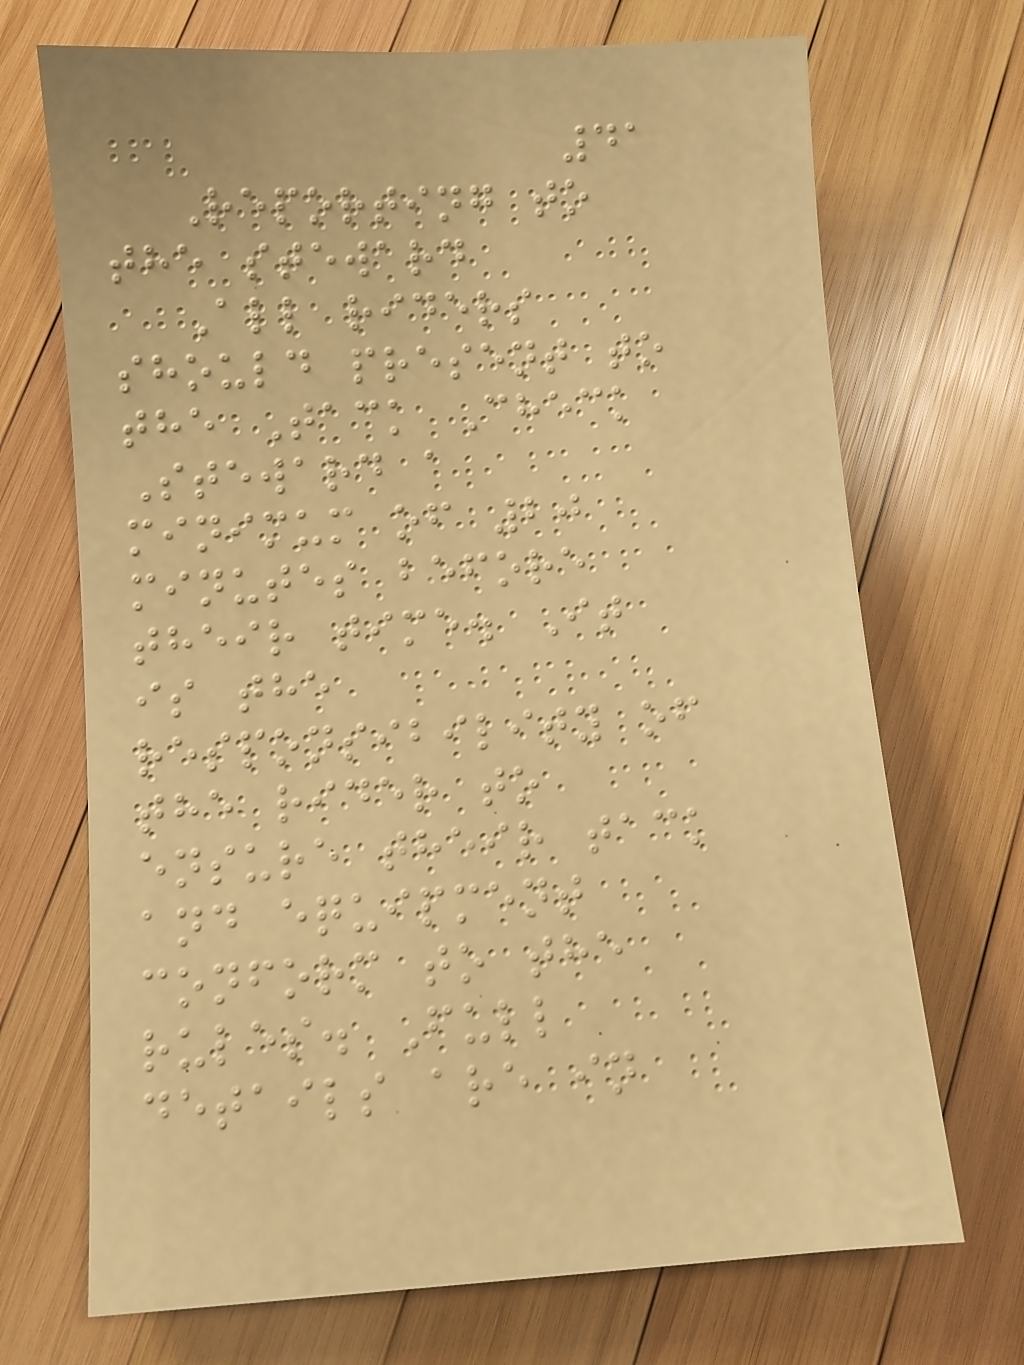41
Reporting to
the steward
All riders
should present to
the Tack Check
Steward a
minimum of 20
minutes before
their time. It
is the
responsibility of
the rider to
ensure their tack
and equipment
conform to the
rules. Full
details are in
